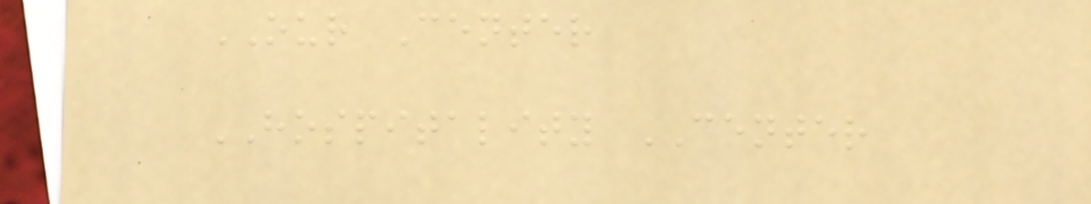OUR Center
HOSPITALITY CENTER
